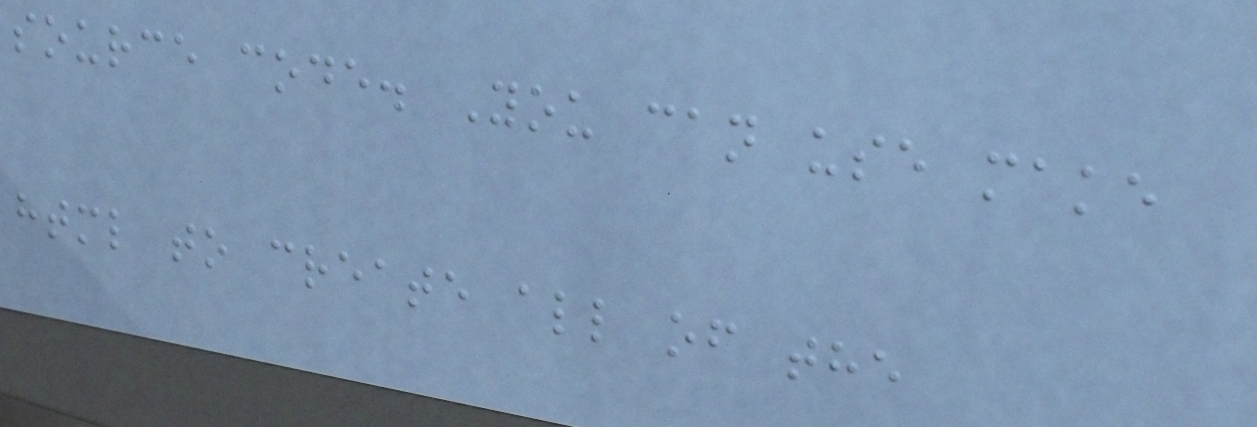source code. You can use make
html to create all of the
